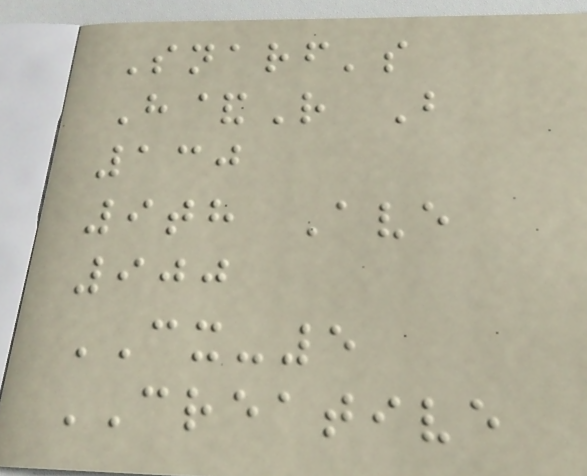Snarf's
H&R B
130
9th Ave
900
CX-5
CREATIVE
